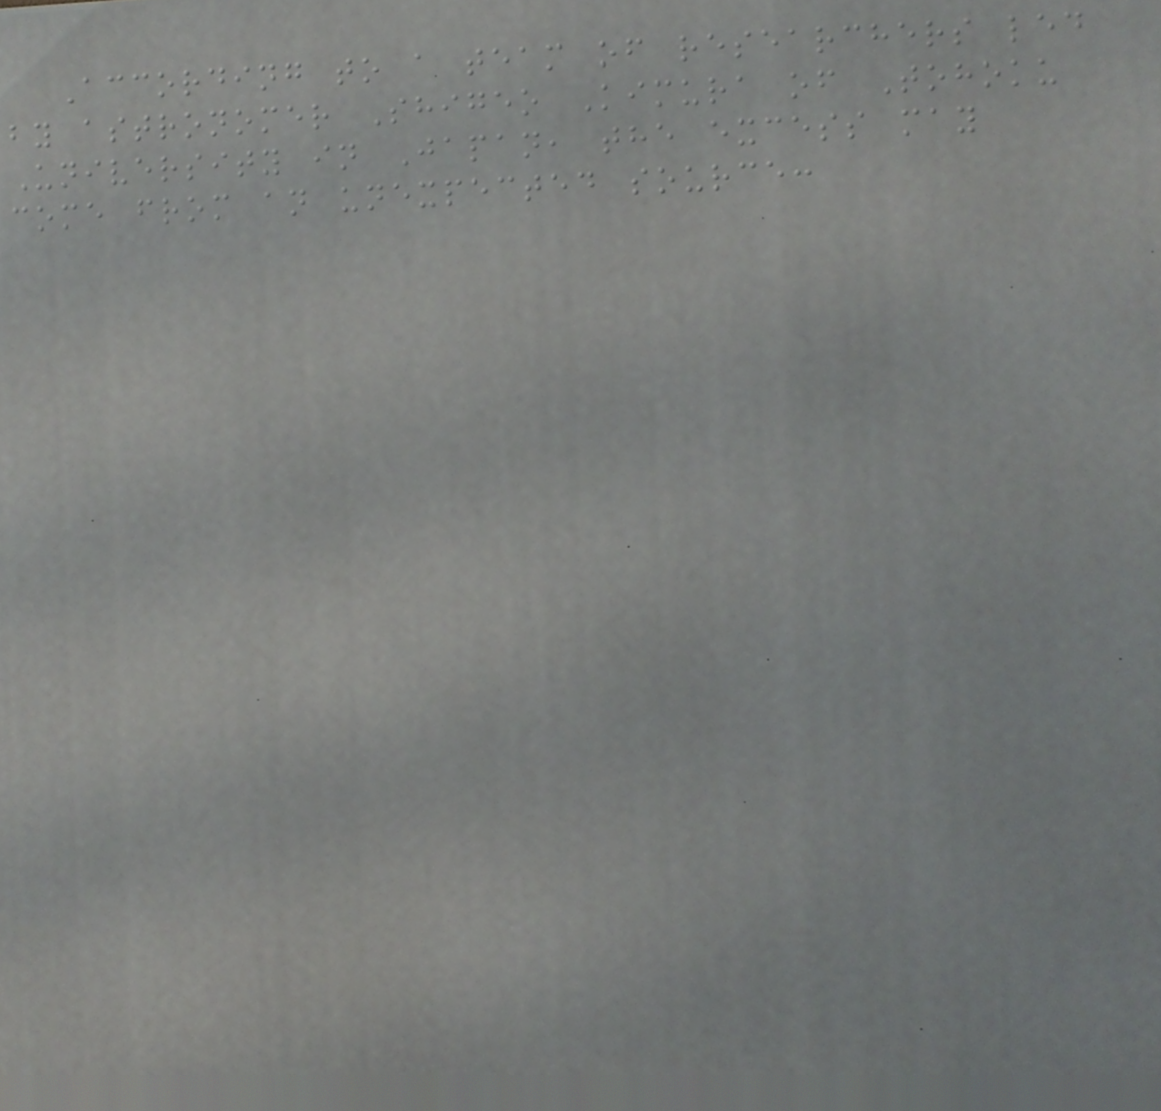According to a team of researchers led
by astronomer Shigeo Kimura of Tohoku
University in Japan, the excess may
come from an unexpected source:
